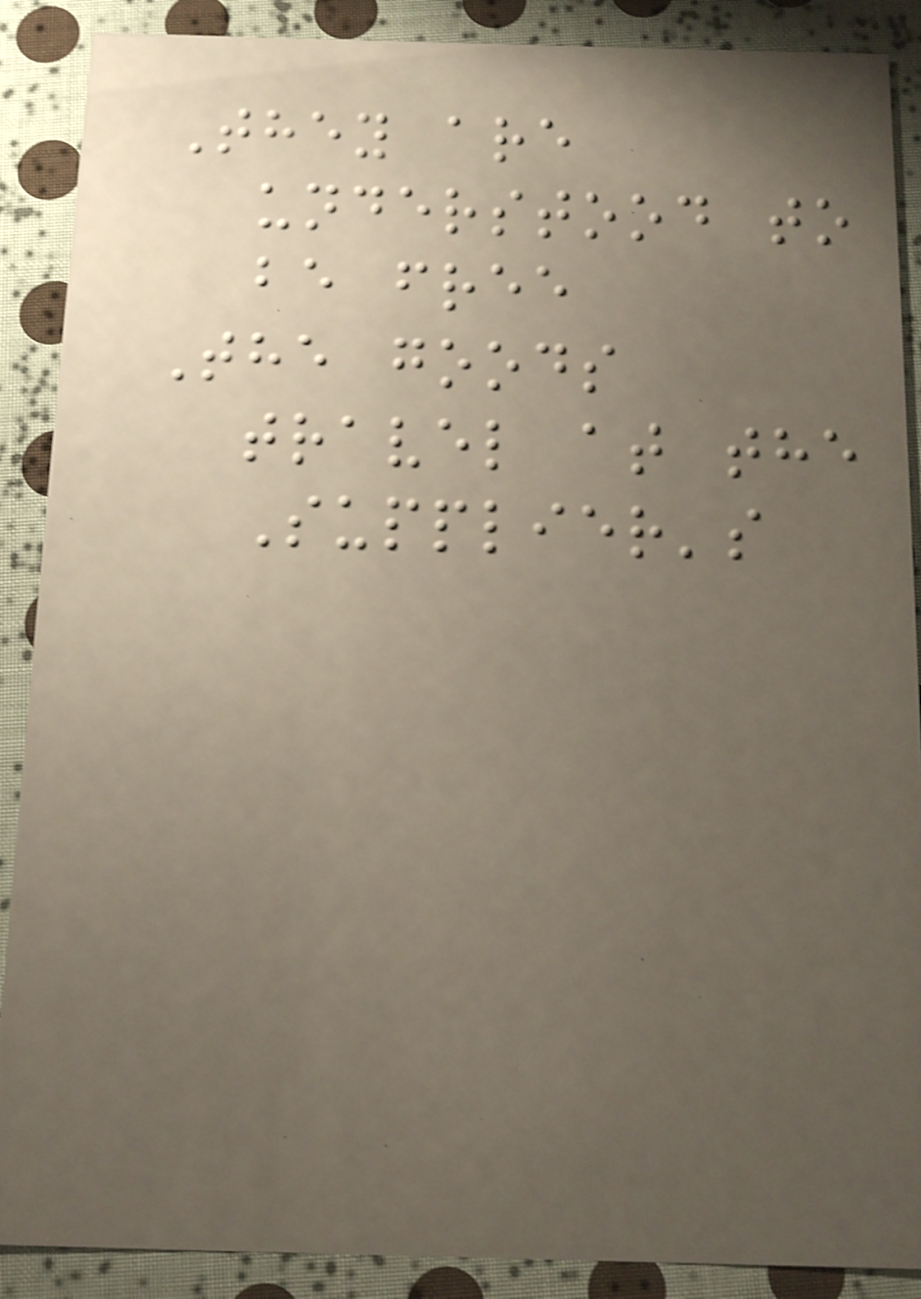They are
understood to
be free
The goods
travel at the
Supplier's
